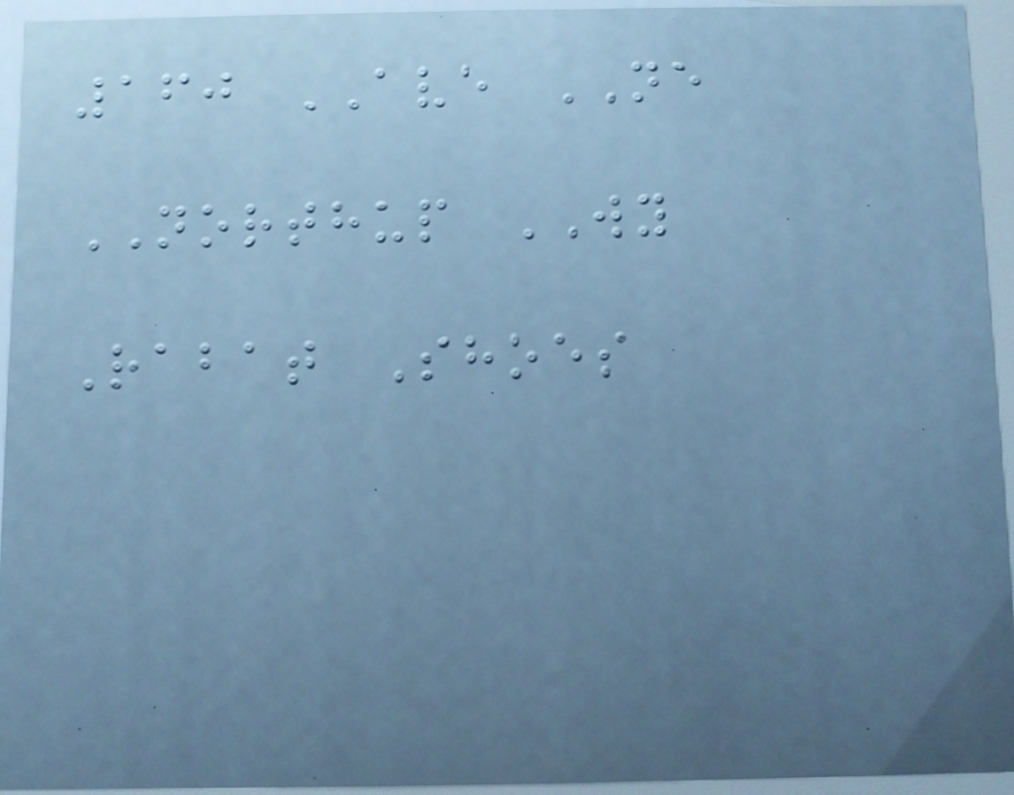160 AVE NE
NORTHUP WY
Rabat Shoes
